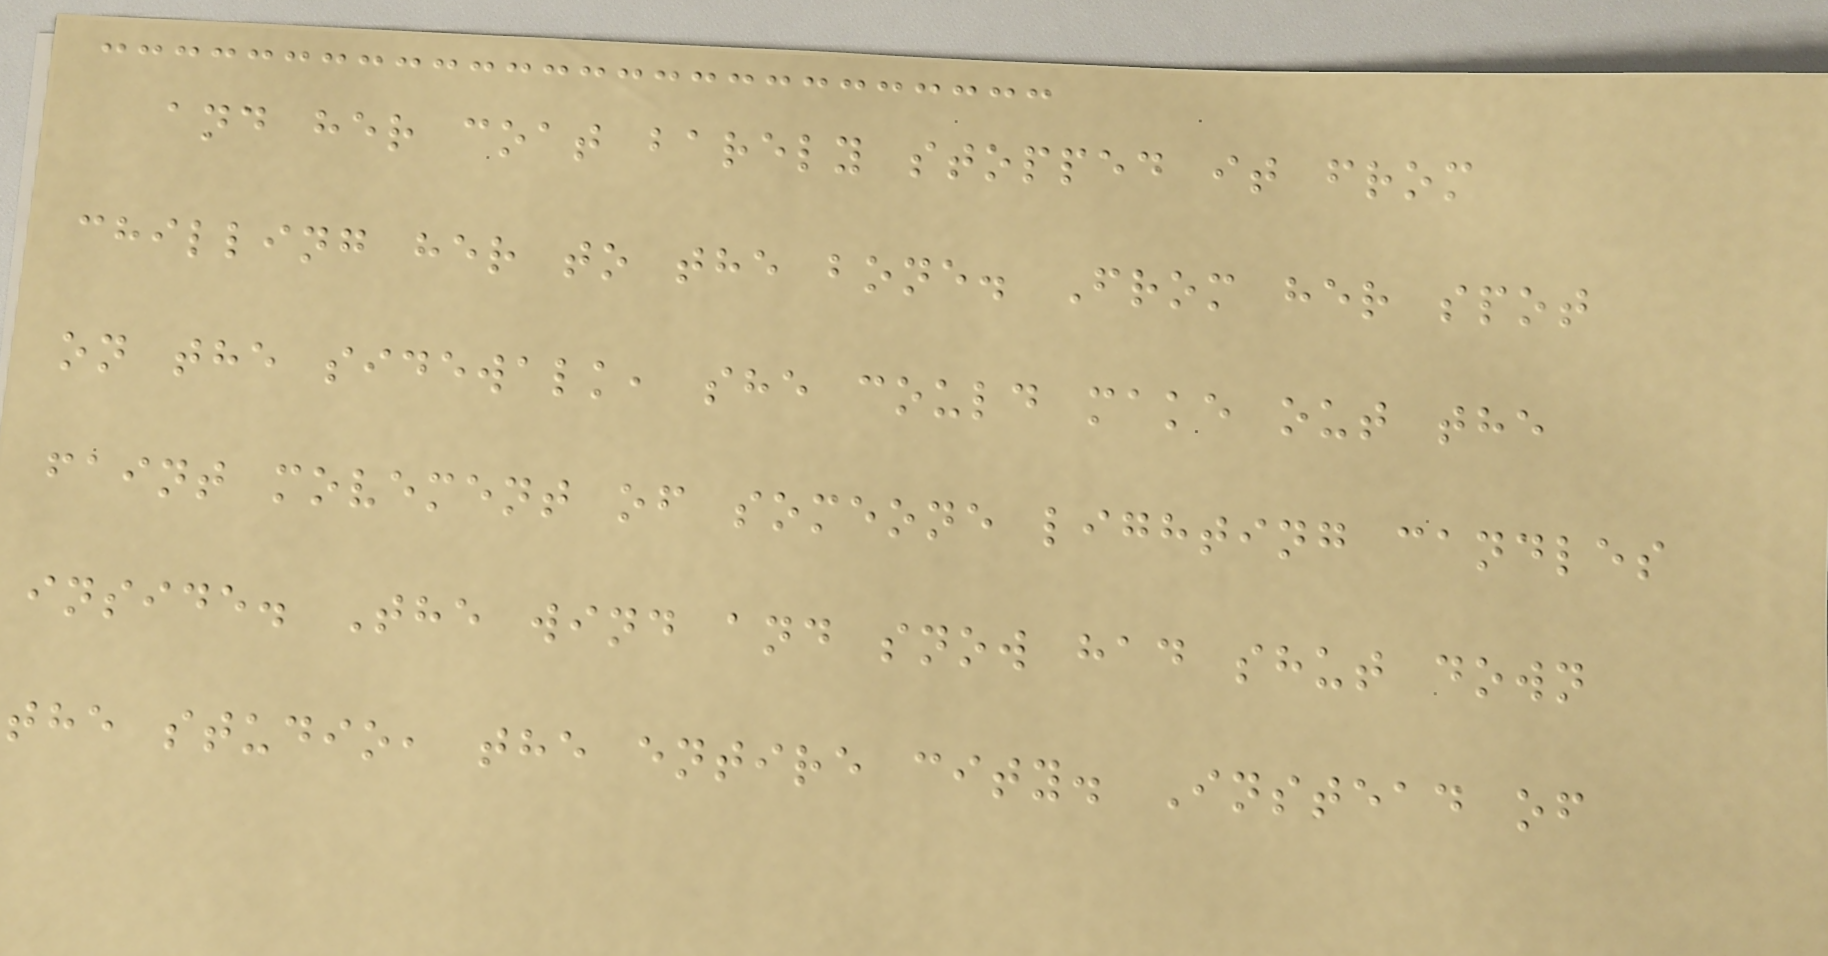and her coat barely stopped it from
chilling her to the bone. From her spot
on the sidewalk, she could make out the
faint movement of someone lighting candles
inside. The wind and snow had shut down
the studio, the entire city. Instead of
